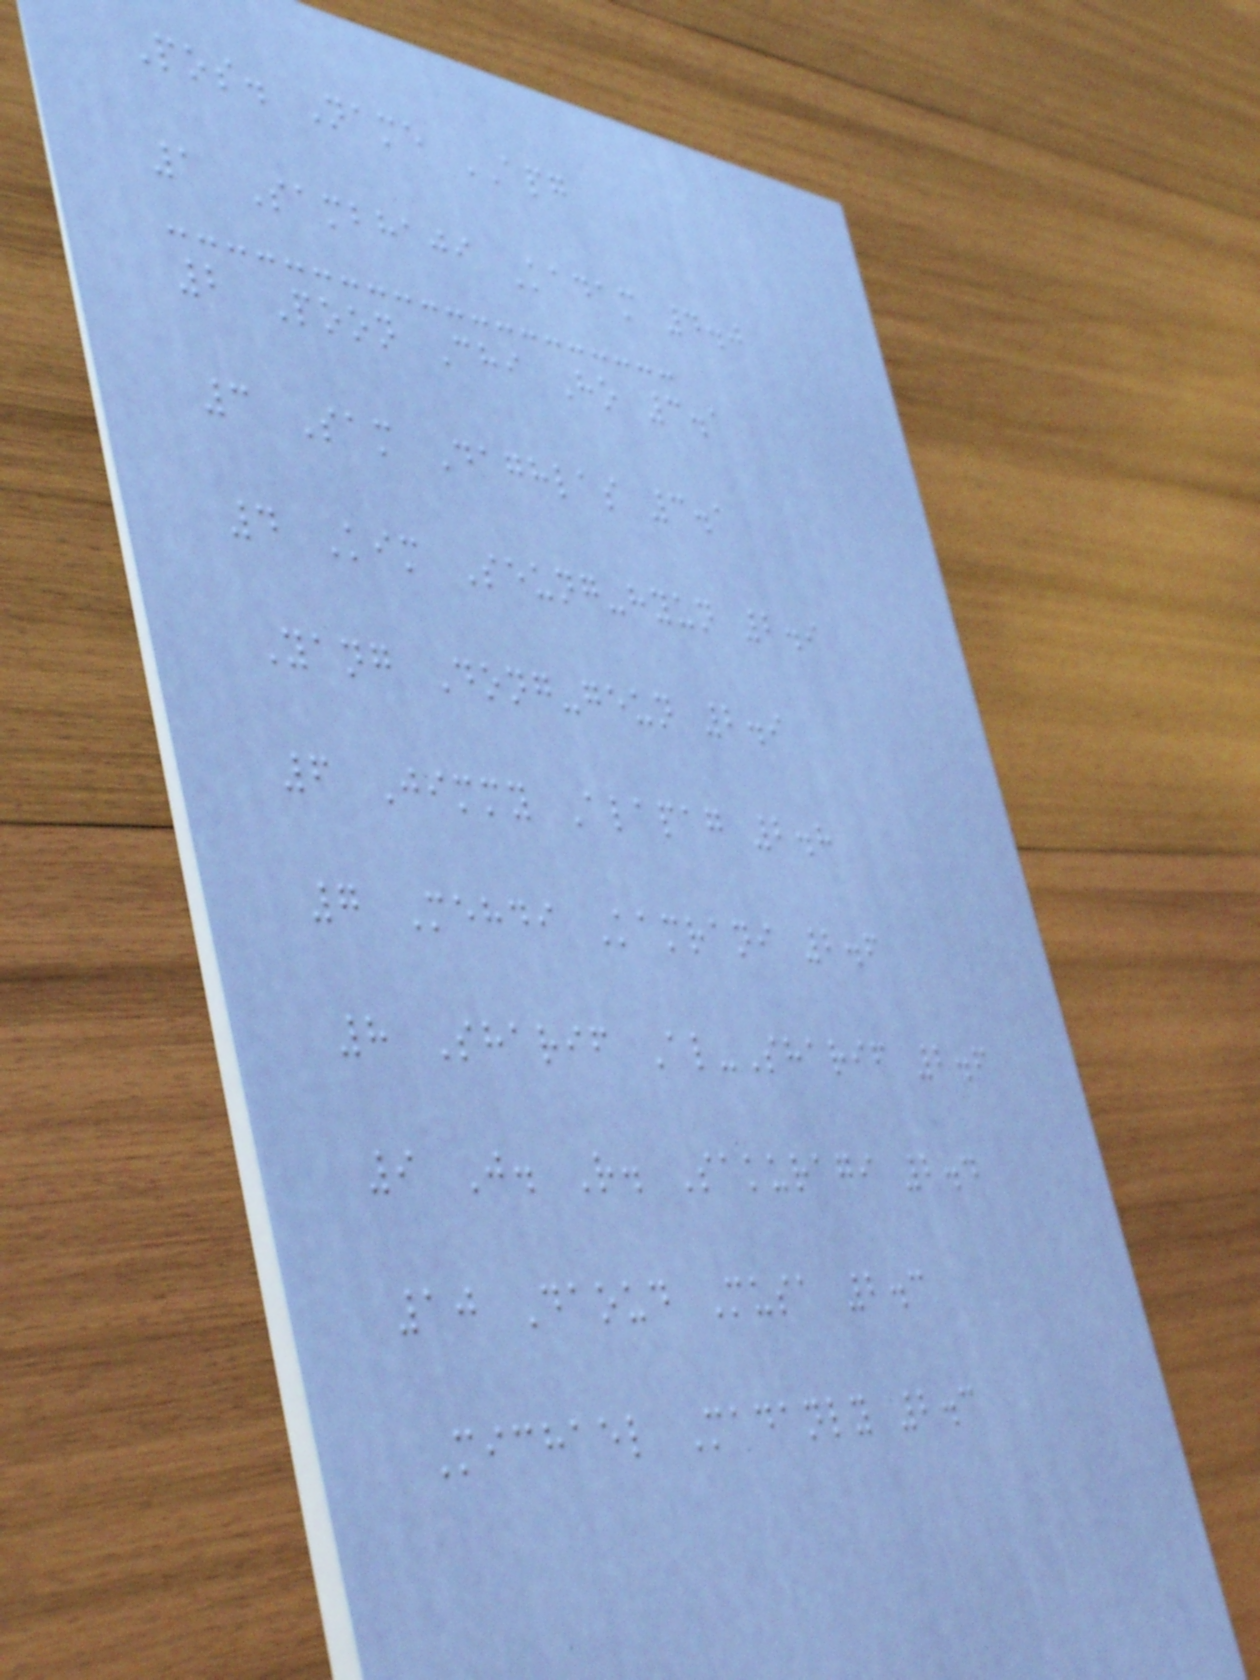Pos. Name APG
1 Sambhaji Kadam 4.0
2 Poon Chi Ho 3.1
3 Sam Daghlas 3.1
4 Kim Seung-hyun 2.9
Yang Dong-geun 2.9
6 Jimmy Alapag 2.8
7 Mehdi Kamrani 2.6
8 Sharif Al-Sharif 2.6
9 J. R. Sakuragi 2.4
10 Daoud Musa 2.3
Michael Madanly 2.3
